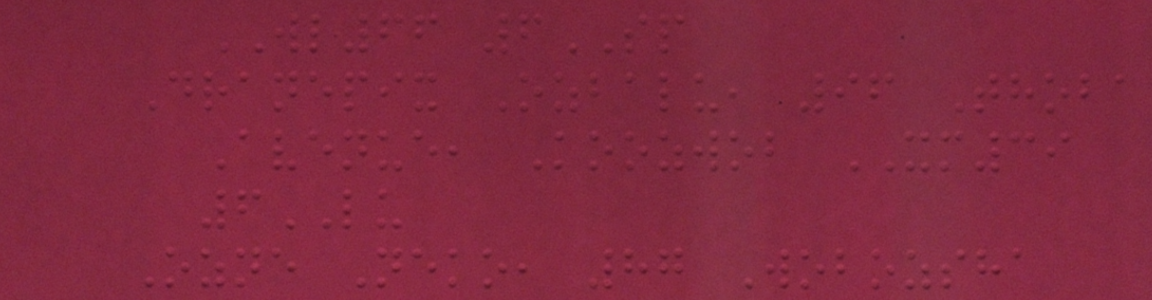WL66 6SP
Dranepix Ozbalu, 96 Thoba
Avenue, Koozwob XM39
6LU
Ozne Neko, 87 Wobozsha
